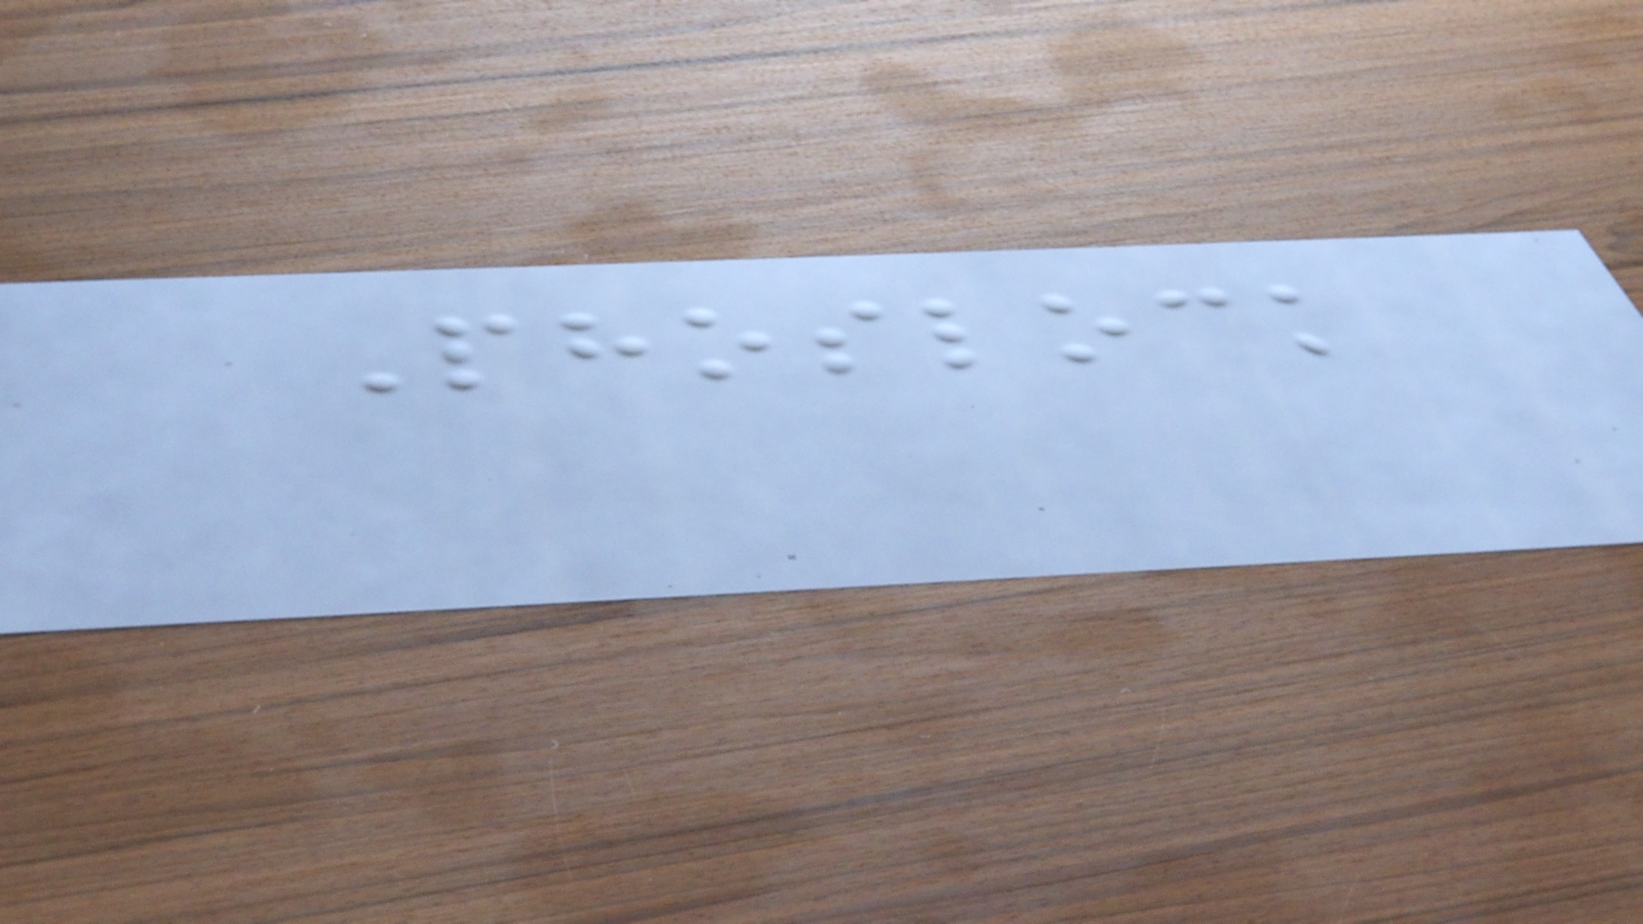Phoslock
